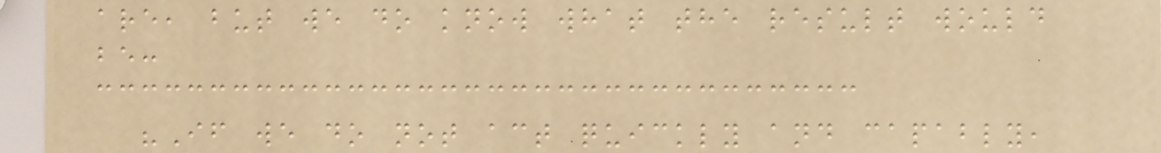are, but we do know what the result would
be:
"If we do not act quickly and capably,
